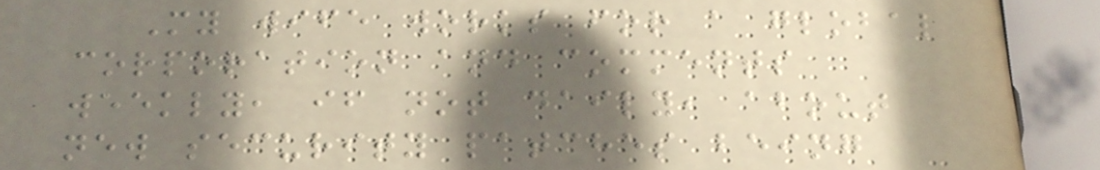My wife works for a global
corporation and comments
weekly, if not daily, about
new security patches being
